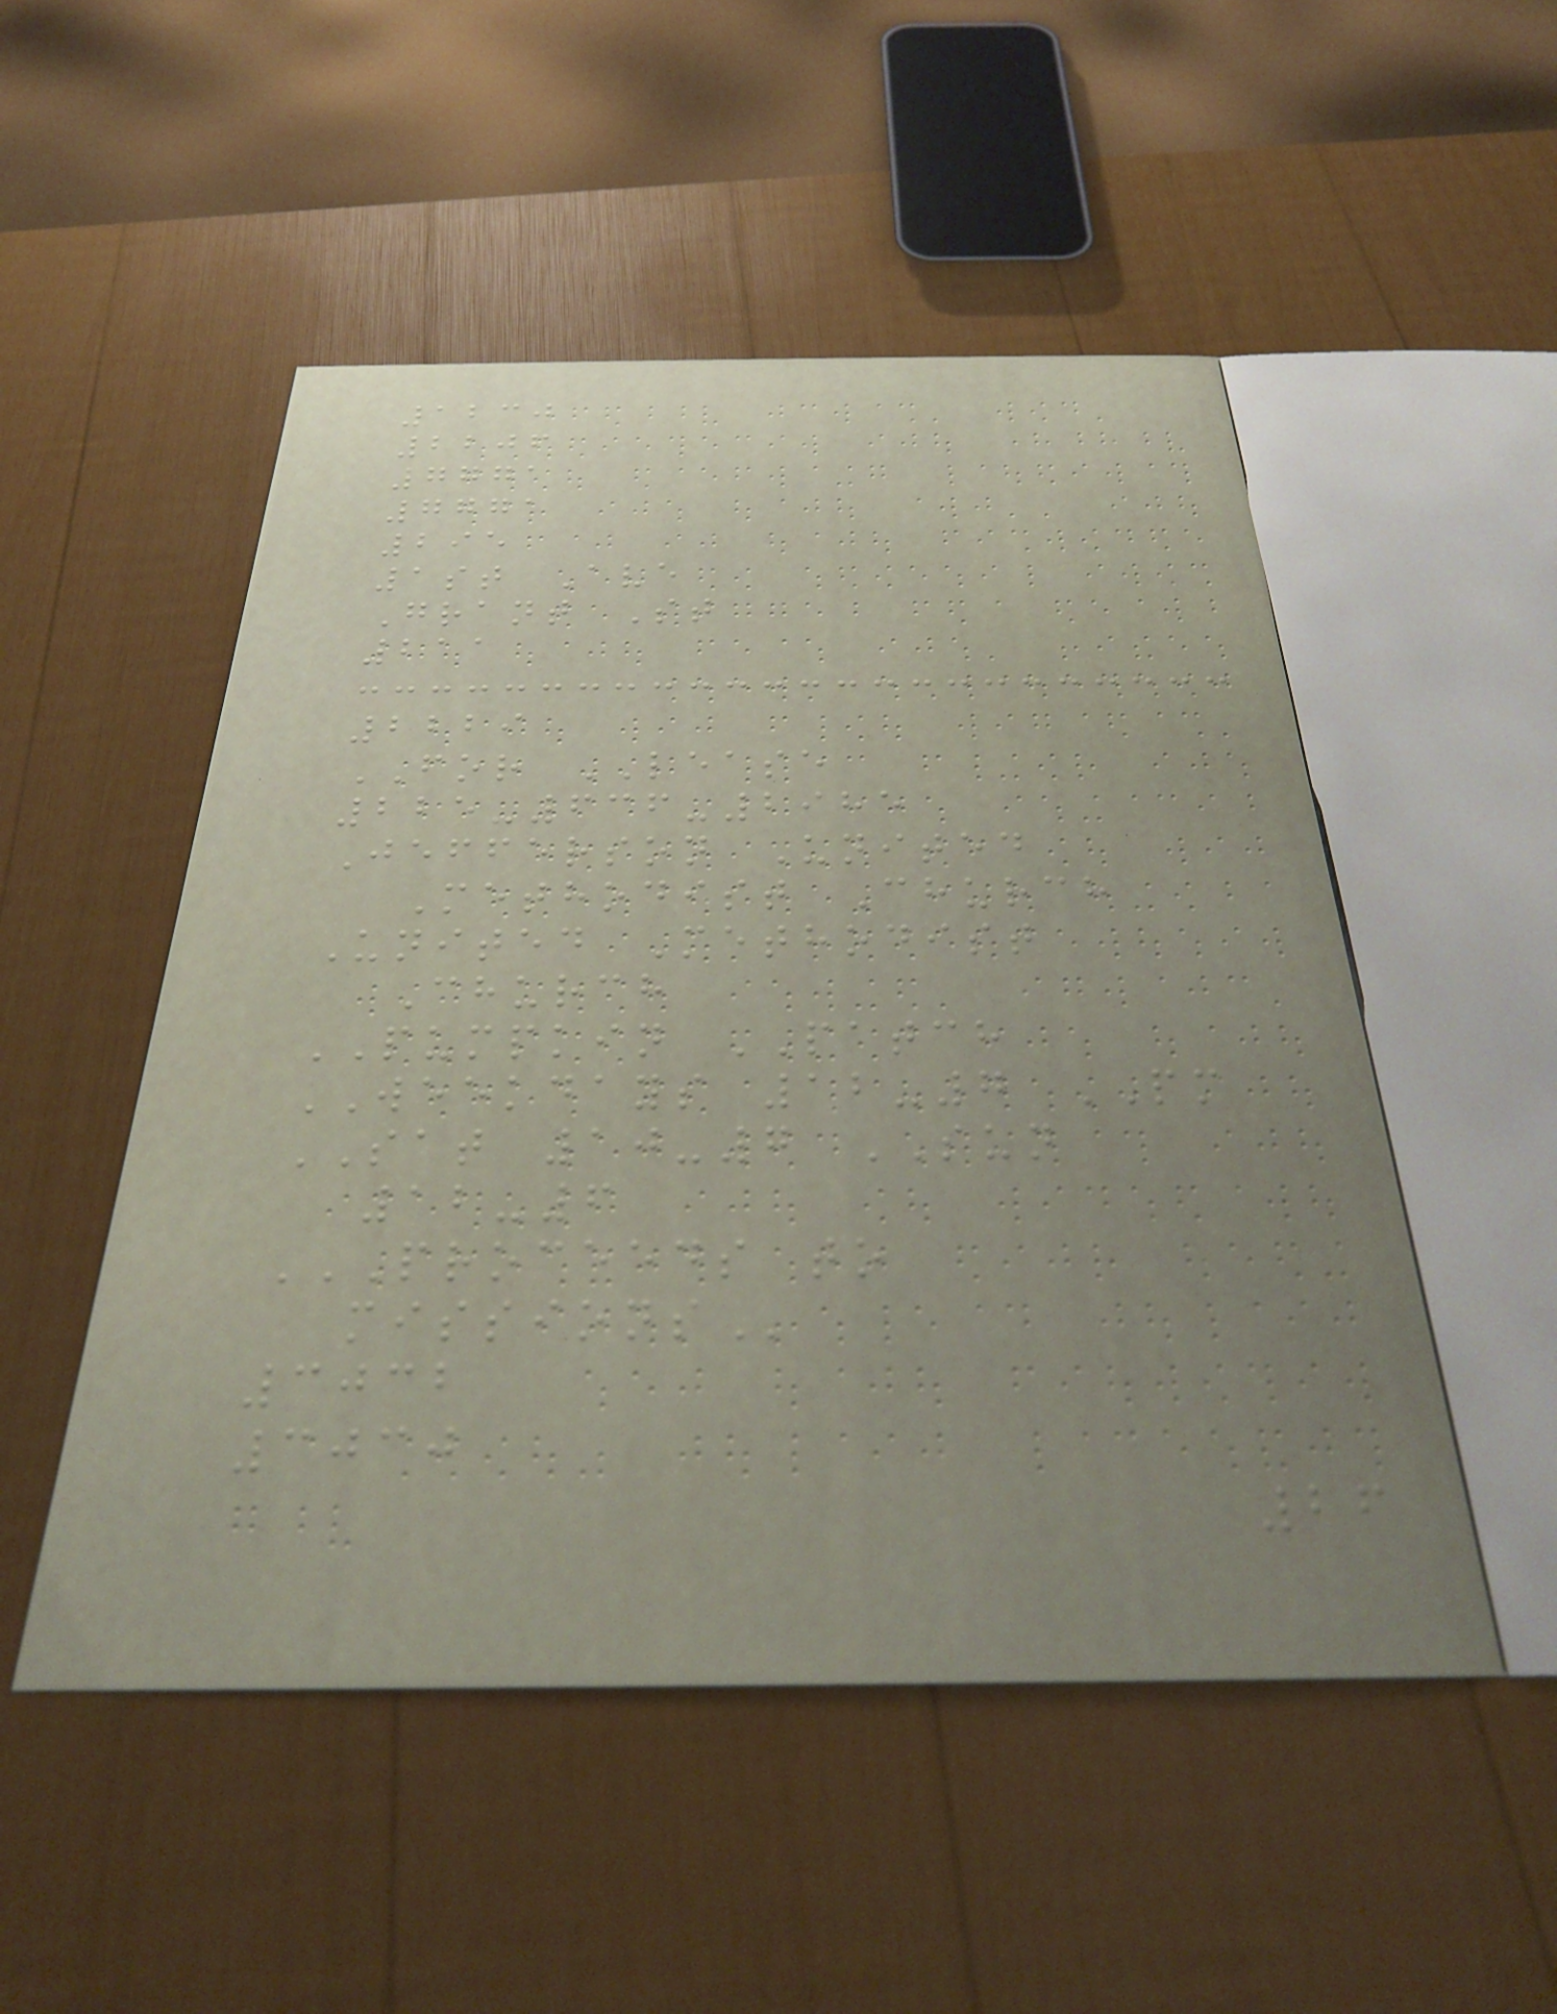1230
2206
7771
7771
295
1st Ave
Grant St
211
2229
FOR LEASE
225-636-2985
Jefferson United
Methodist Church
United Methodist
Church
PUMPKIN PATCH
WEEKDAYS 12-7 PM
SAT 10-7 SUN
12-6
PROCEEDS TO
MISSIONS
3032
3030
26
